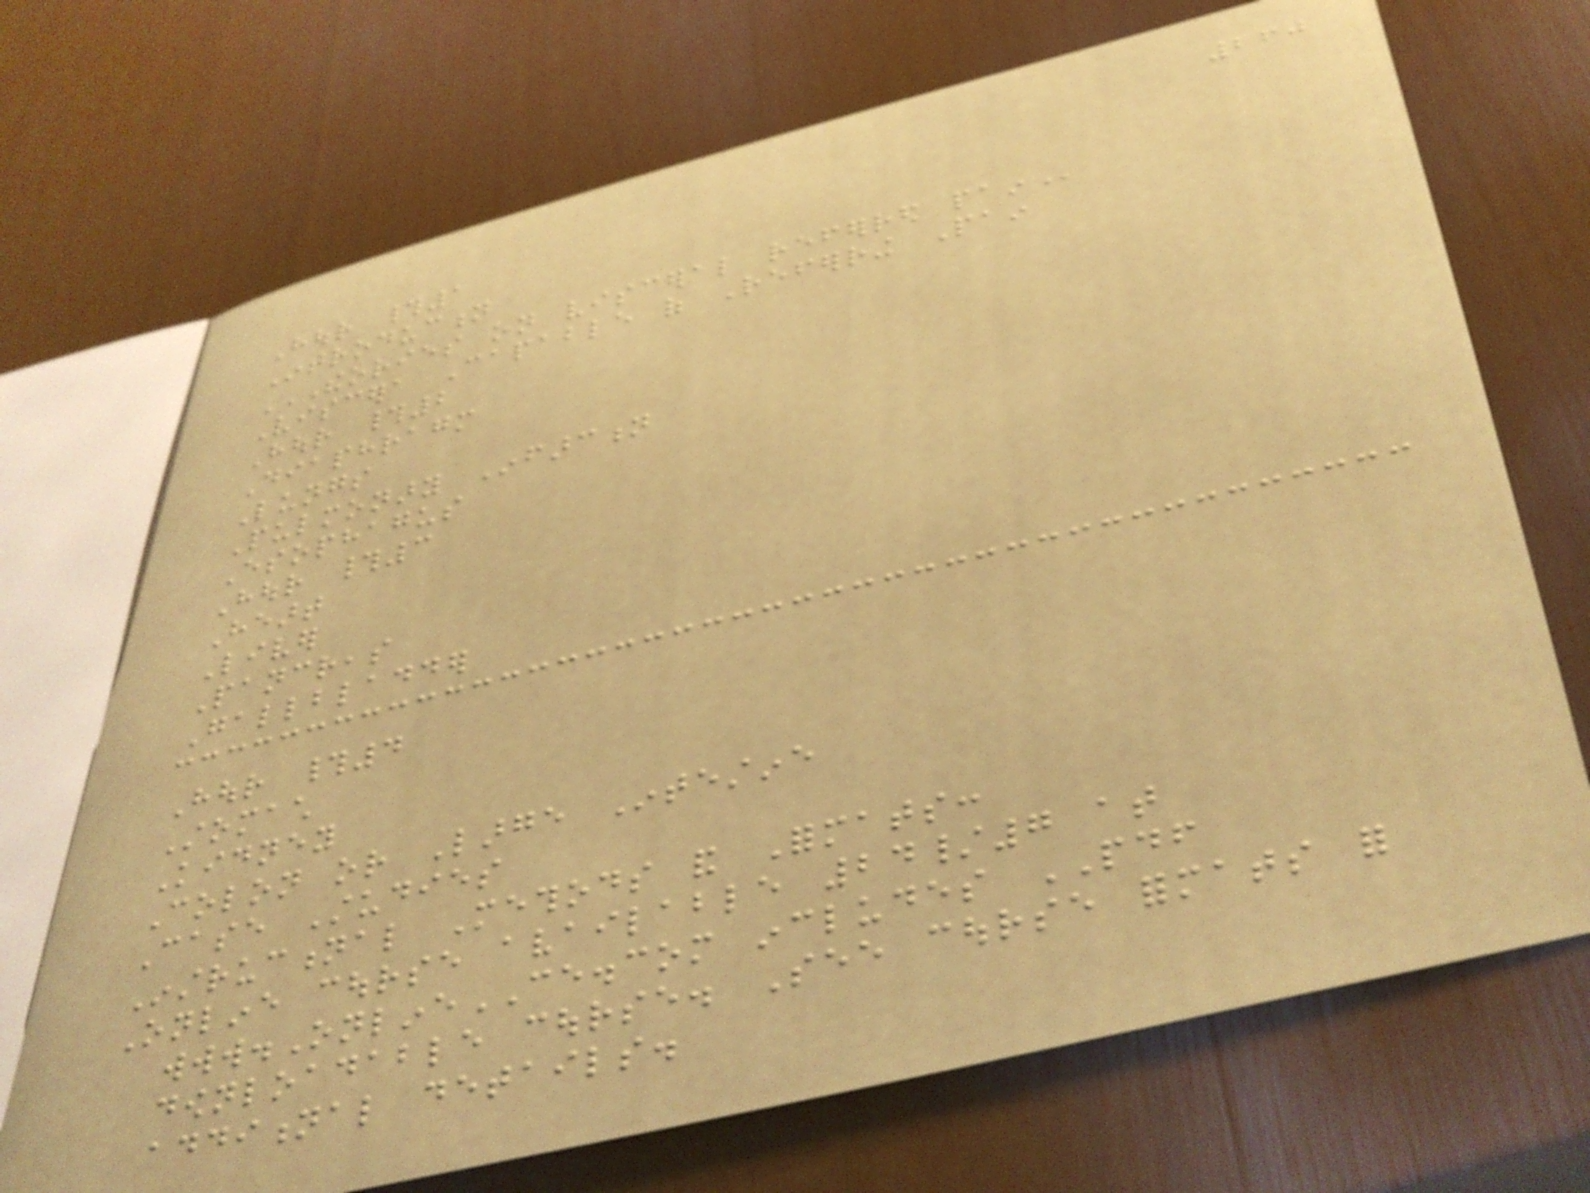260
Hour #1
Introduction
THEORIES ON VISCERAL REFERRED PAIN
Viscera Capable of Referring Pain
Hour #2
Diaphragm
Lungs
Pulmonary Infarction
Esophagus
Hour #3
Heart
Liver
Pancreas
Gallbladder
Hour #4
Stomach
Kidney
Colon or Large Intestine
Case Studies
Instructional Methods and Formats:
Online course available 24/7 at
www.OnlineCE.com includes PDF
downloadable course. See course formats for
additional details.
